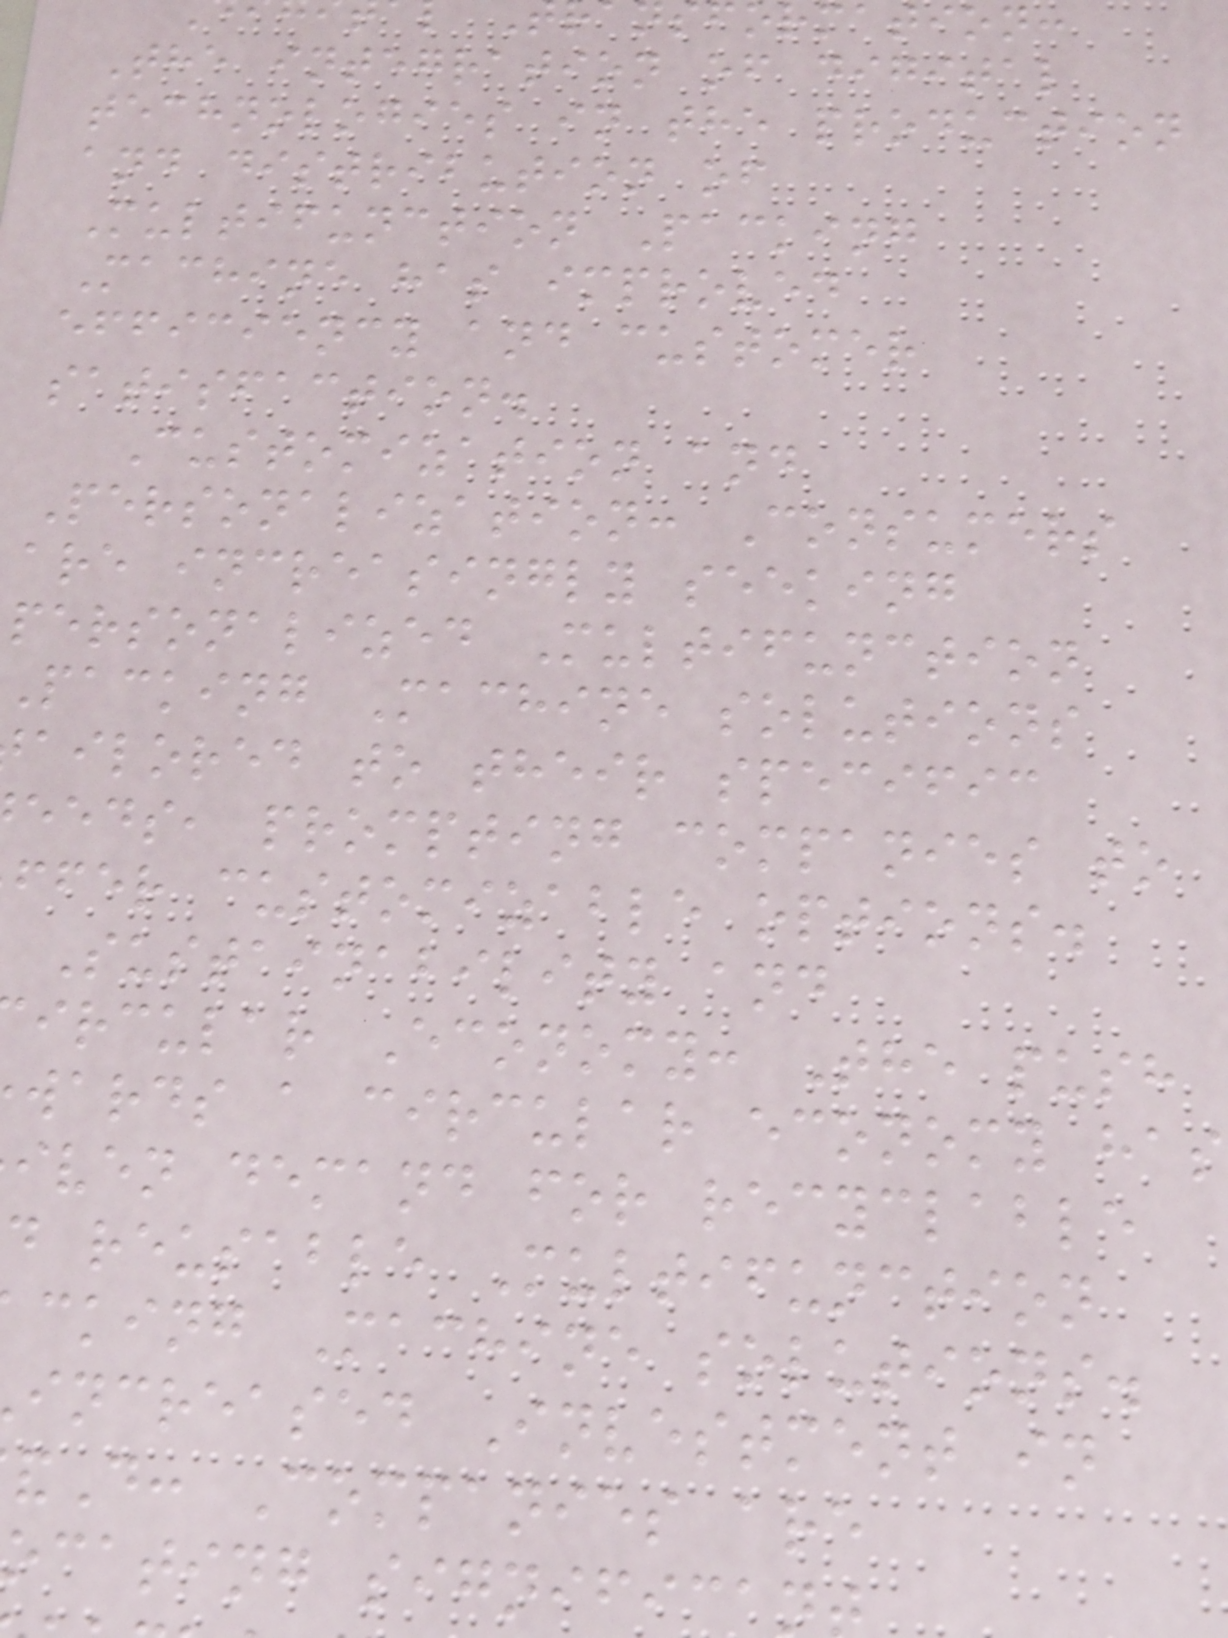ormation:
The integration of digital
technologies in the production
and distribution of
Multifunction Packing
Machine has improved
efficiency and customer
satisfaction.
Customization and
Personalization: Consumers
are increasingly seeking
personalized Multifunction
Packing Machine solutions
ailored to their specific
eeds, prompting companies to
ffer customizable options.
Sustainability and
ircular Economy: The push
wards a circular economy has
iven demand for recyclable
d reusable Multifunction
cking Machine solutions.
increased Investment in
D: Companies are
ocating significa
